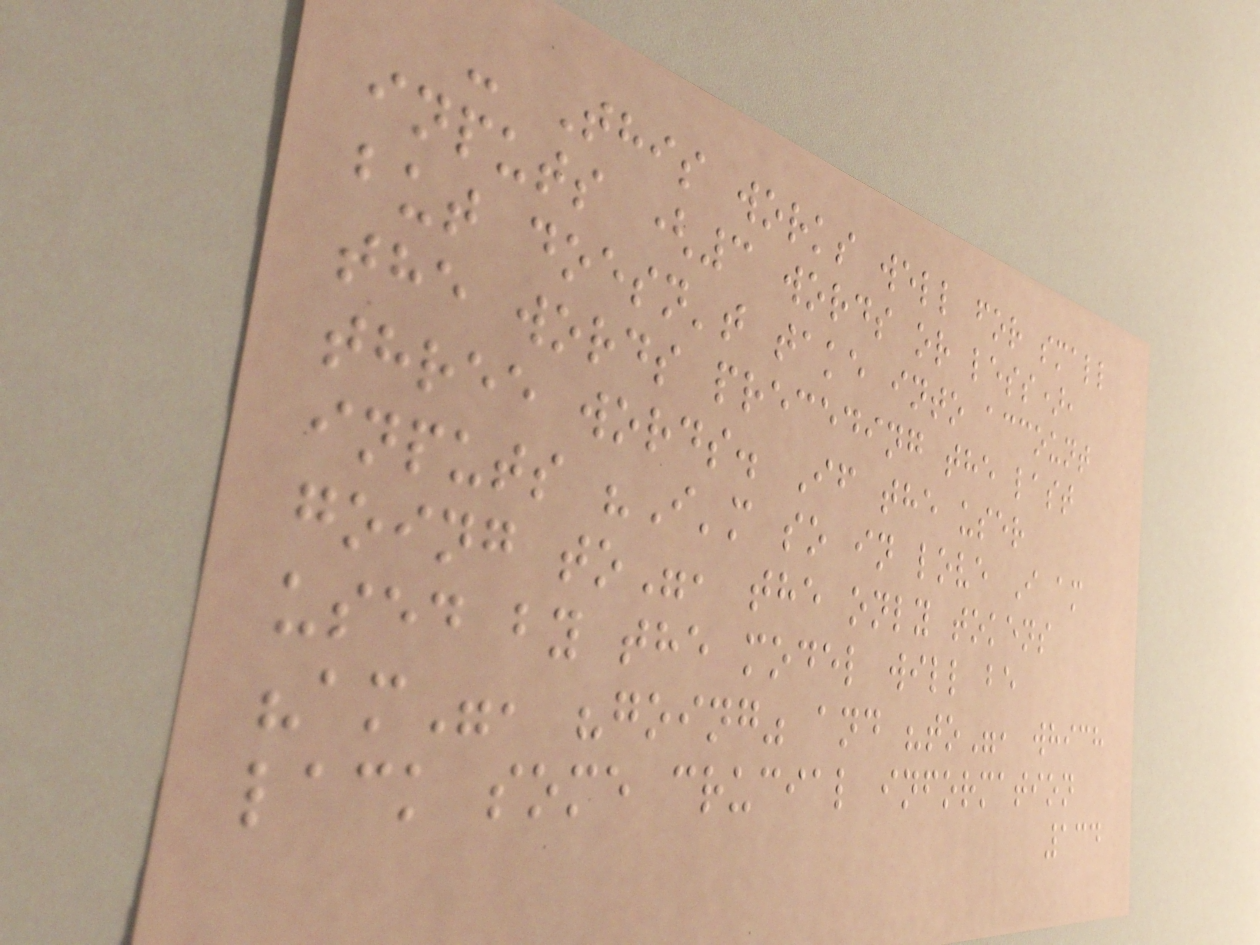- This works well for small
inputs (3 words or less),
but doesn't take into account
the words preceding the last
three words. If the user
inputs "I'm so in love I am
going to", the only tokens
used by the model will be
"am", "going" and "to", which
lack some crucial information
134
